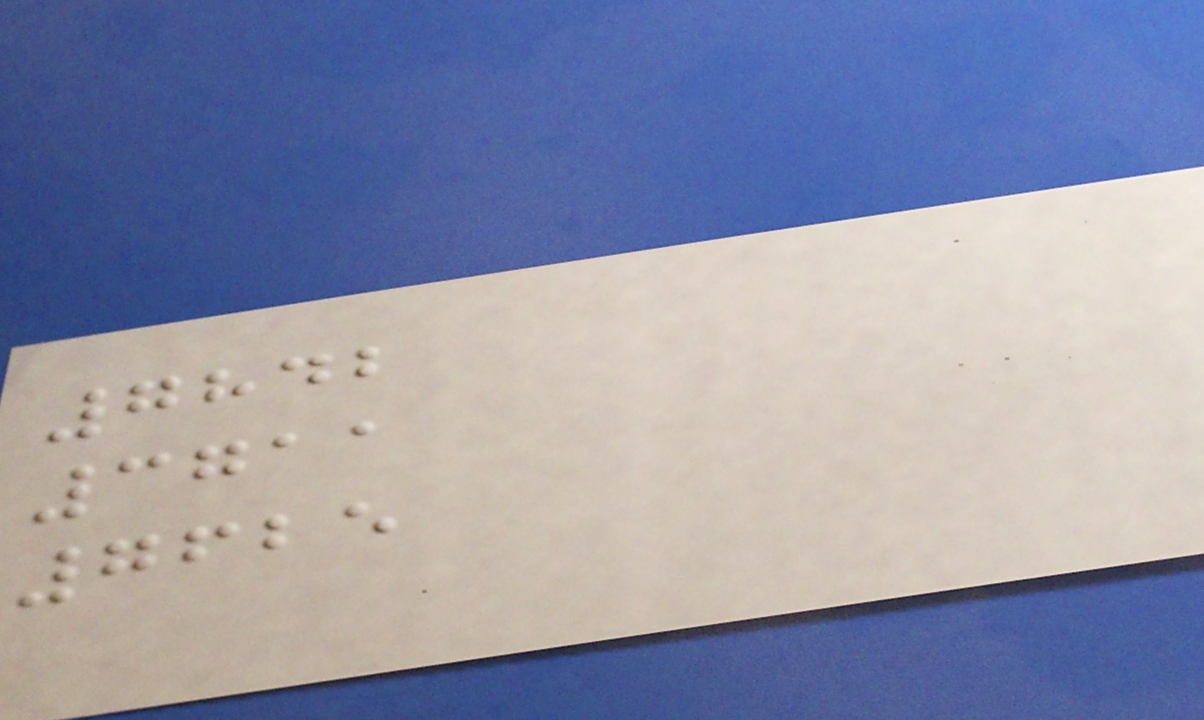7842
3711
7625
